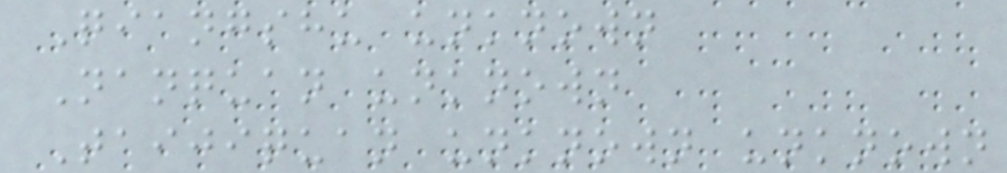Qiangshu unknown
Nanquan unknown
Taijiquan unknown unknown
